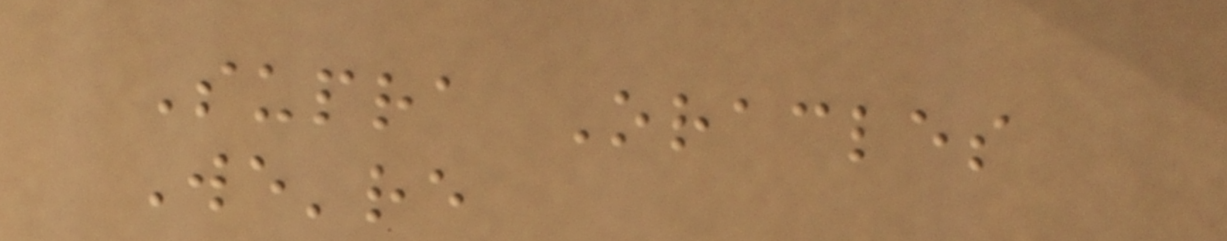Supra Oracles
We're
